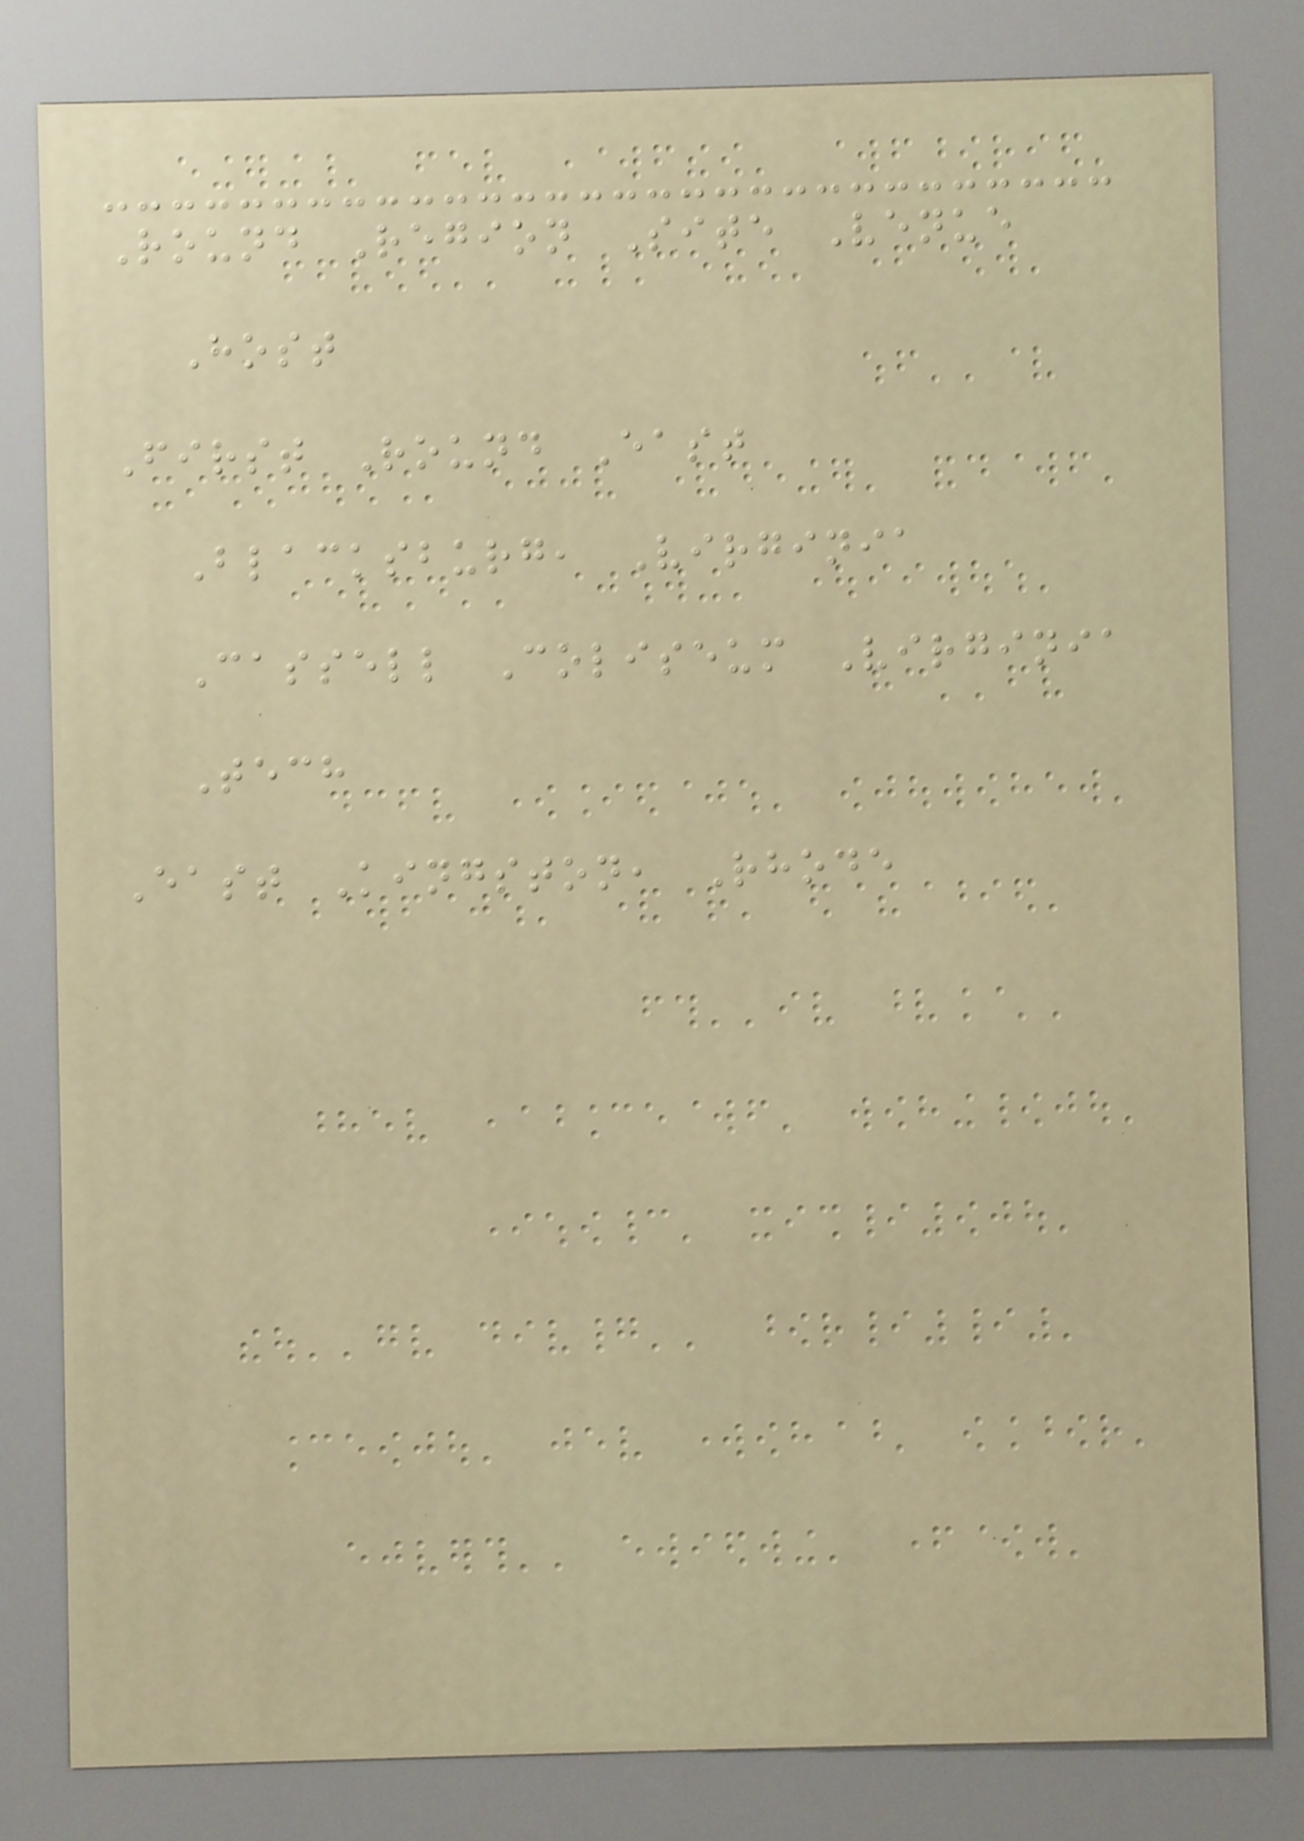Round Region Site Venue
Host
First Round East
Blacksburg, Virginia
Cassell Coliseum Virginia
Tech
East Kingston, Rhode
